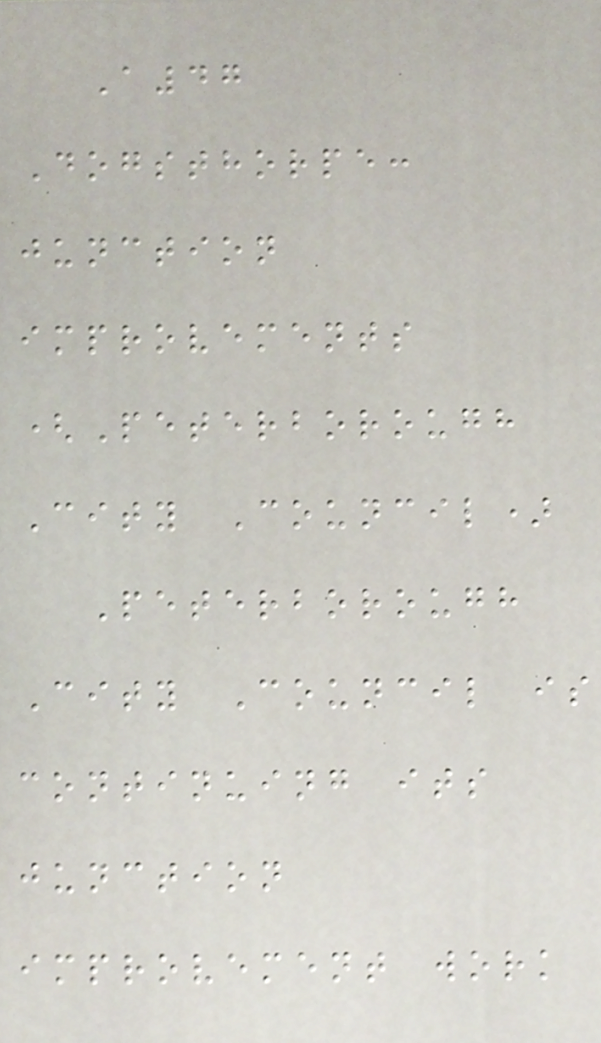A47
Dogsthorpe:
junction
improvements
(Peterborough
City Council)
Peterborough
City Council is
continuing its
junction
improvement work
